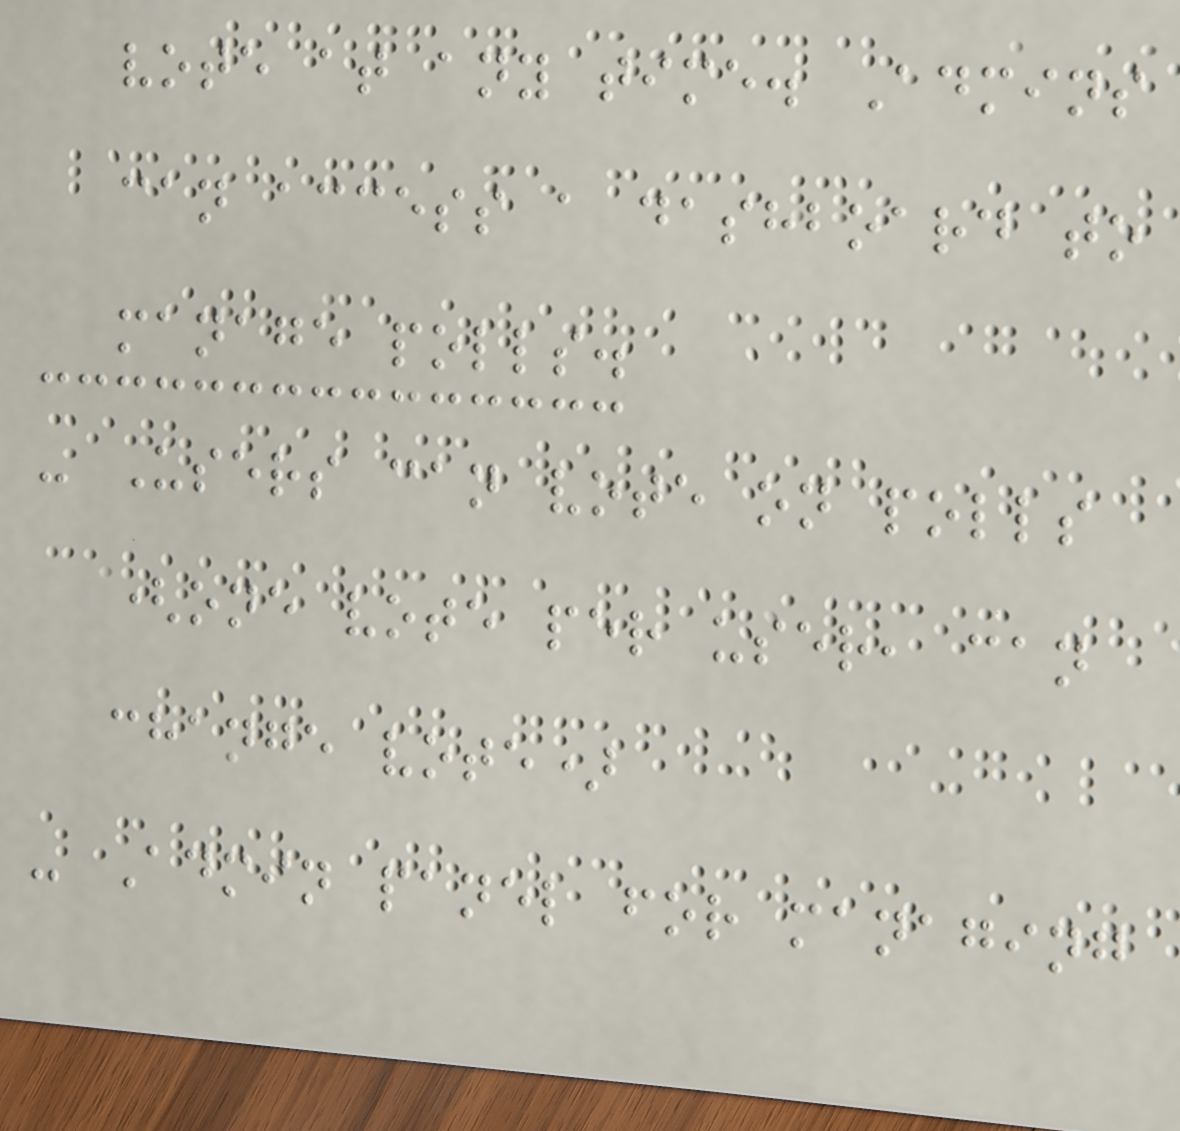vote at any time. Admins
can access a dashboard to
manage polls.
- Users can vote on polls
(one vote per user, can
change vote)
- Admin panel for managing
